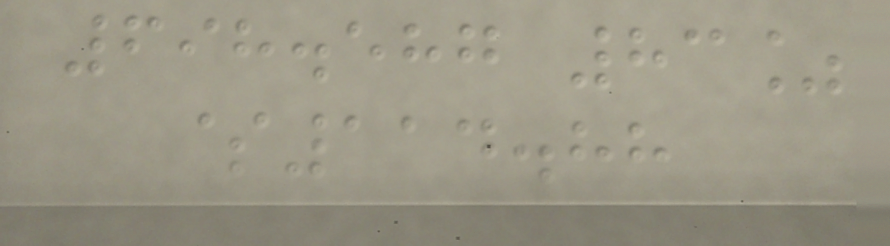698.587 83%
$114.88
